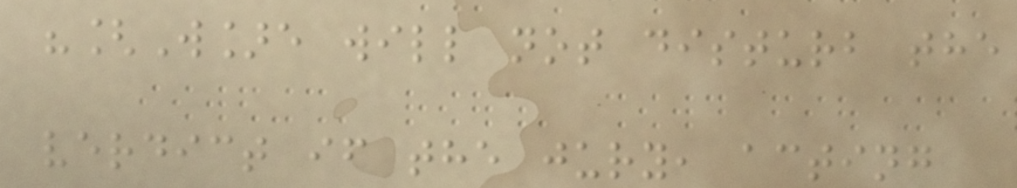"[W]e will not disturb the
verdict if the jury, acting
